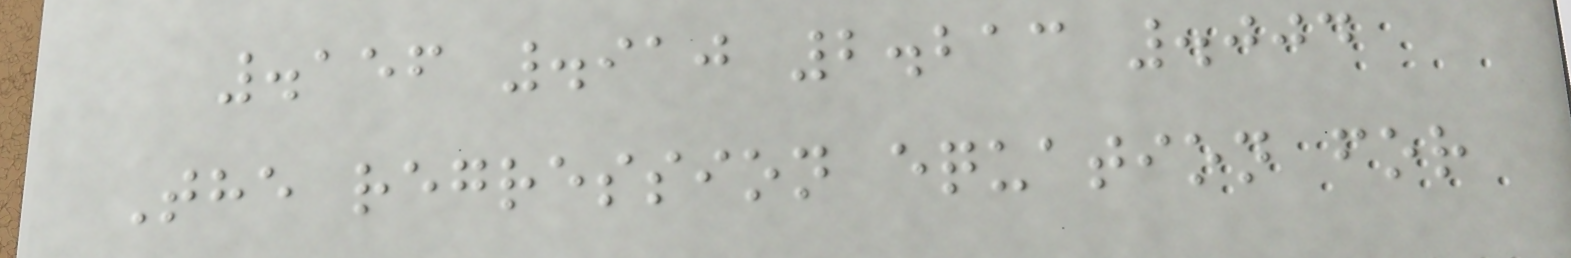.156 .910 2.213 .004
The regression equation for
